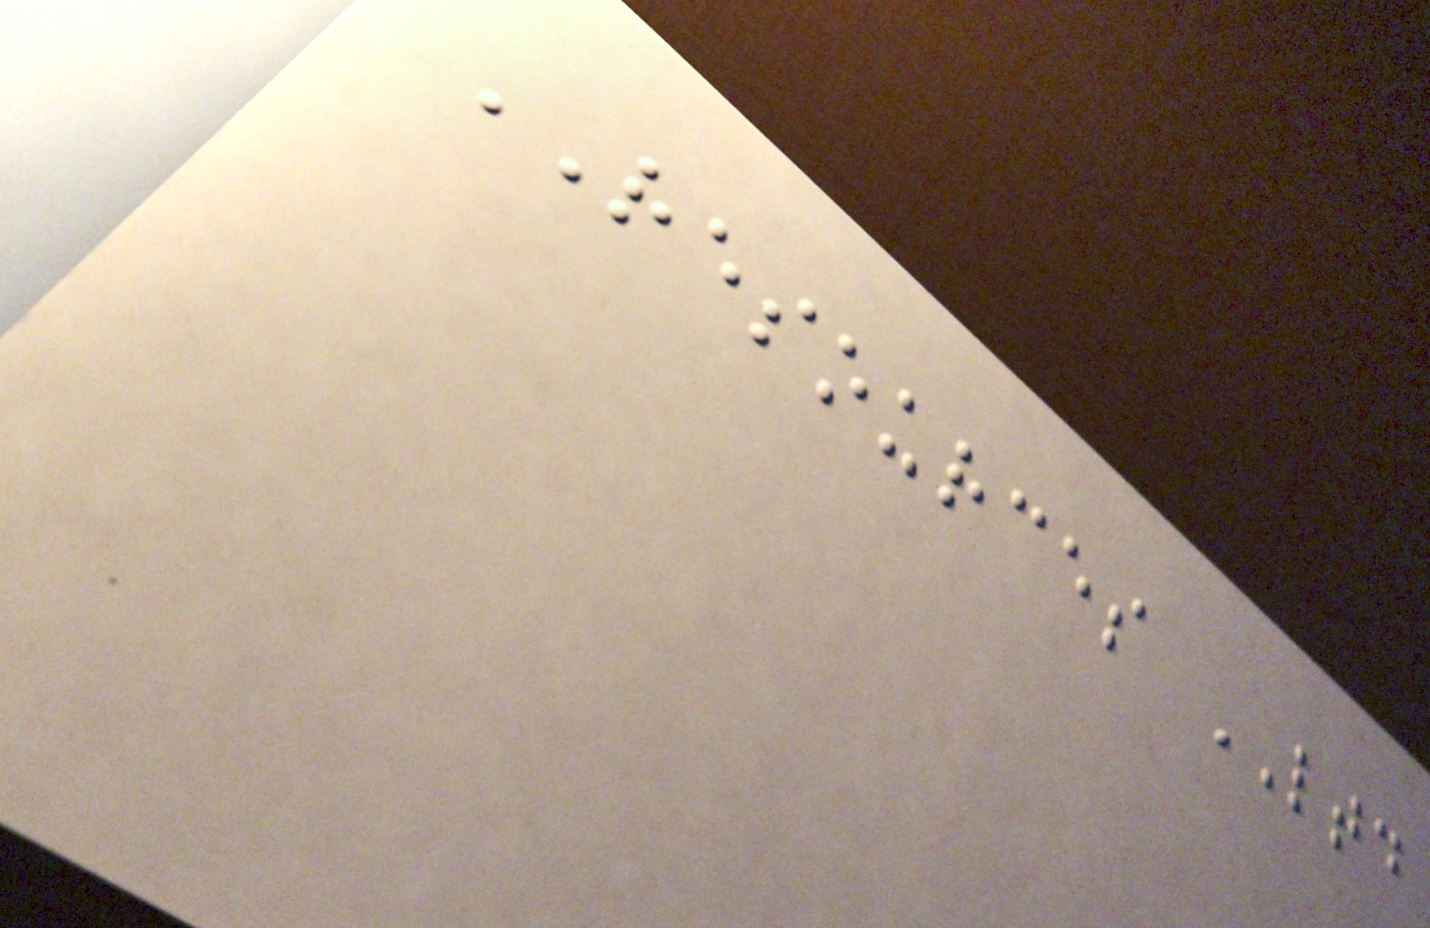RESOURCES LTD
